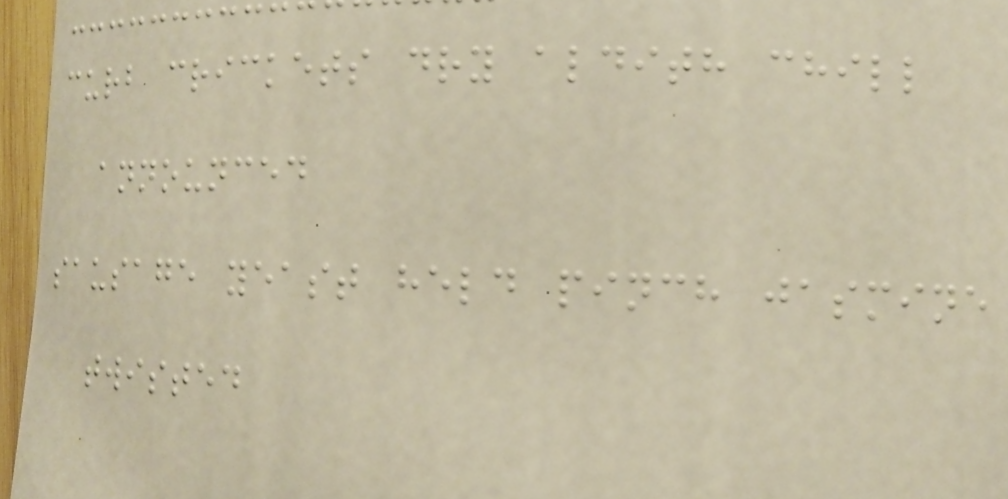curb crickets dry aldith chill
announced
sausage yeast held pinch jasmine
twisted
